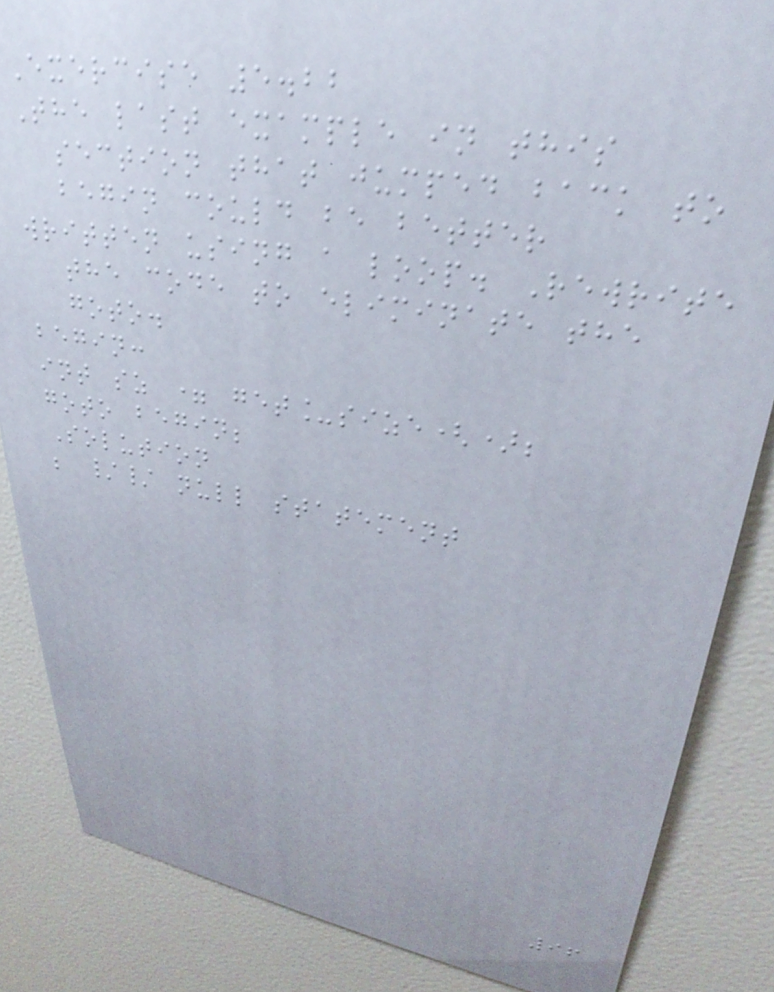Exercise 5.22
The last example in this
section that jumped back to
begin could be better
written using a loop. Rewrite
the code to eliminate the
goto.
begin:
int sz = get_size();
goto begin;
Solution
; // null statement
96
